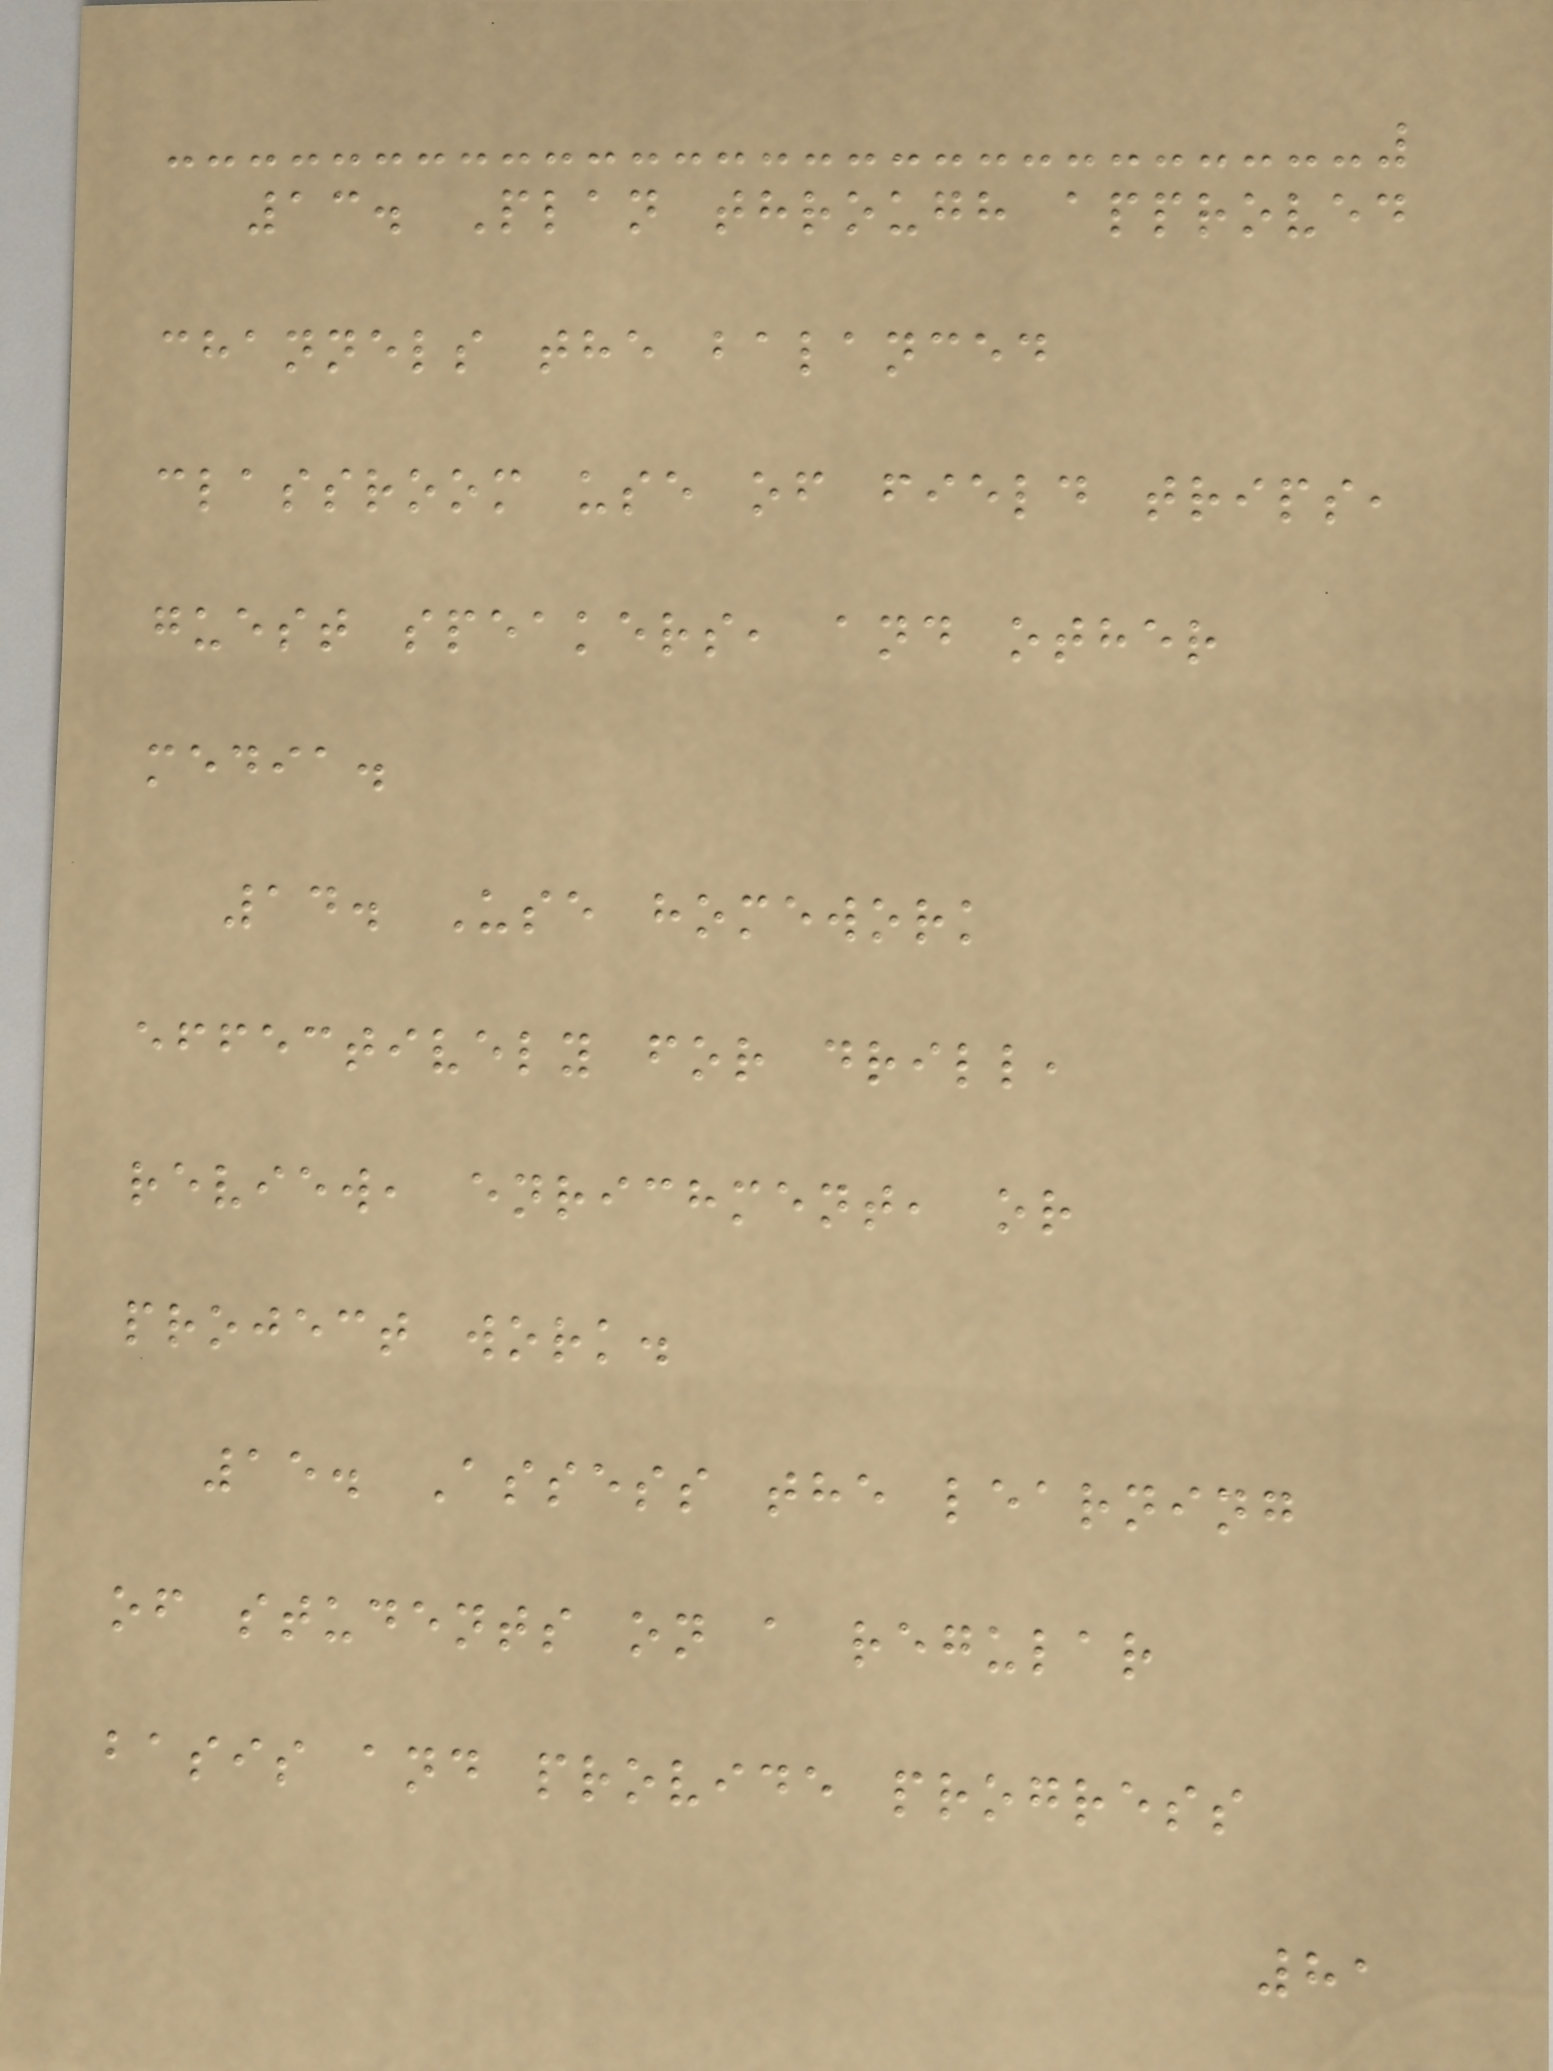13. Plan through approved
channels the balanced
classroom use of field trips,
guest speakers, and other
media.
14. Use homework
effectively for drill,
review, enrichment, or
project work.
15. Assess the learning
of students on a regular
basis and provide progress
81
